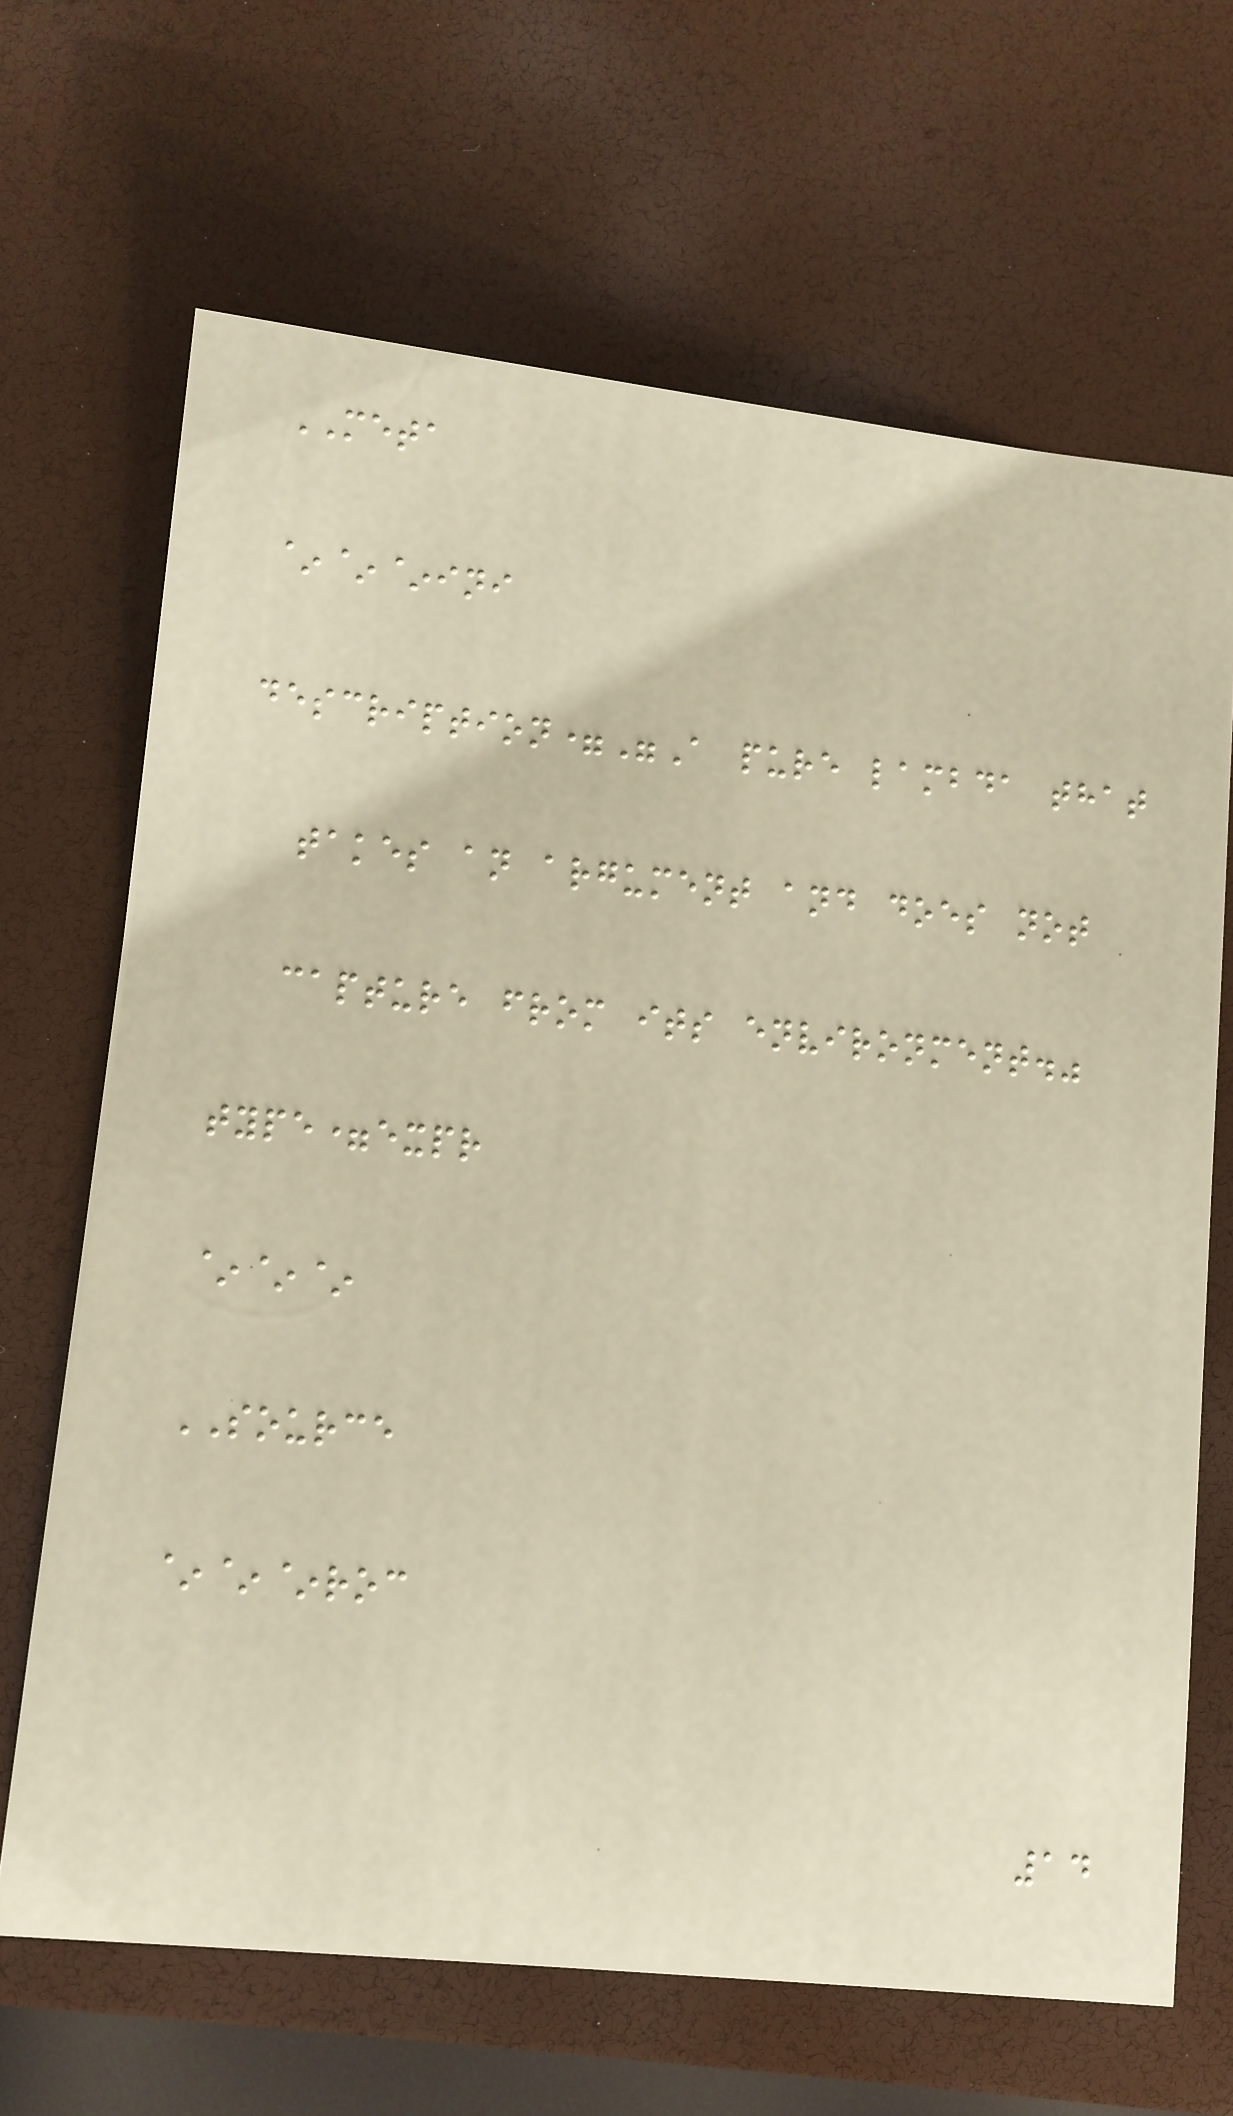META
~~~ini
description="A pure lambda that
takes an argument and does not
capture from its environment."
type=expr
~~~
SOURCE
~~~roc
14
